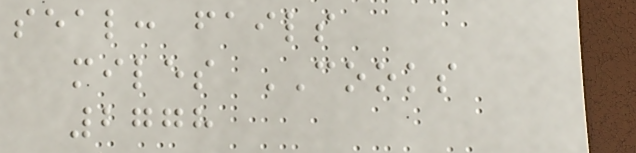seal: fails
miles COOKS
2778
